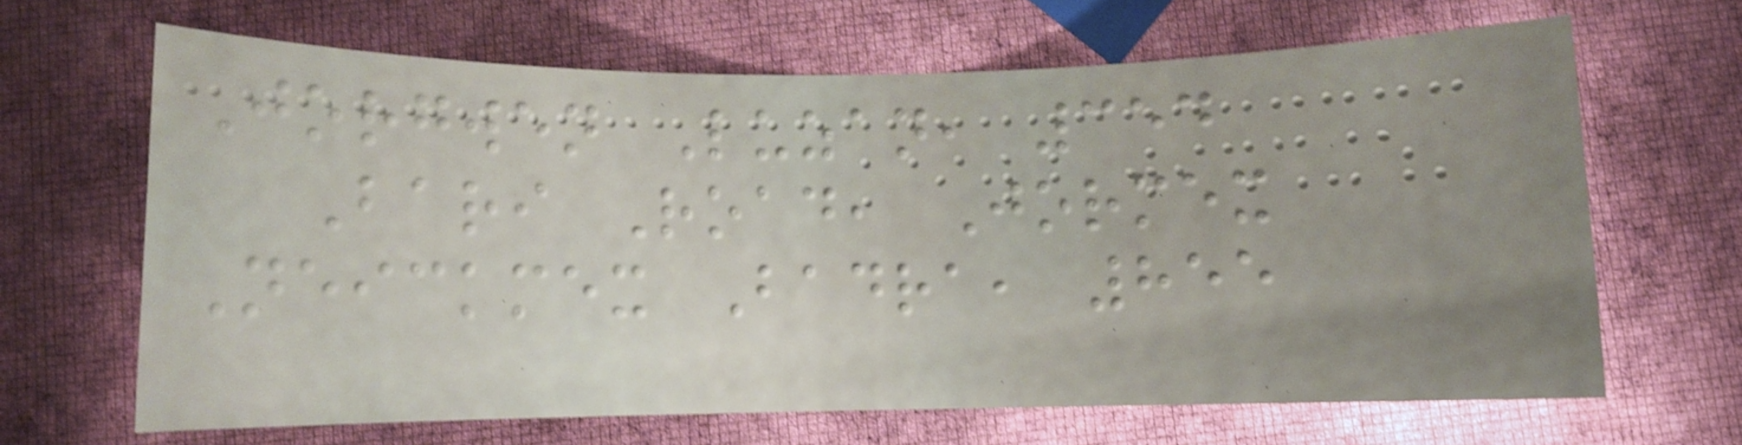Jorgwen Luzan, 354
Bari Road, Jormex
Neickmex Badra, 855
